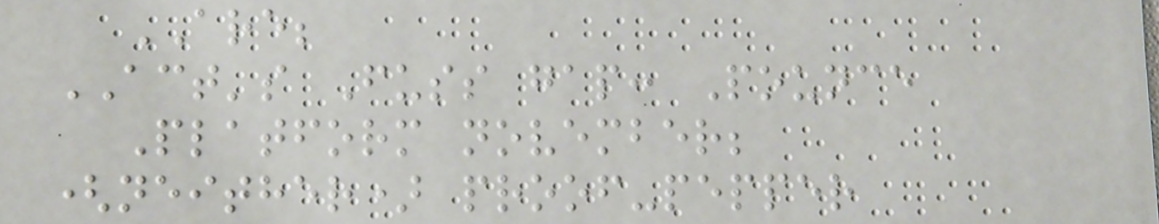ARE;
ACT's Fuss gap: Pounce
Platform november;
(neither) proof-pepper
